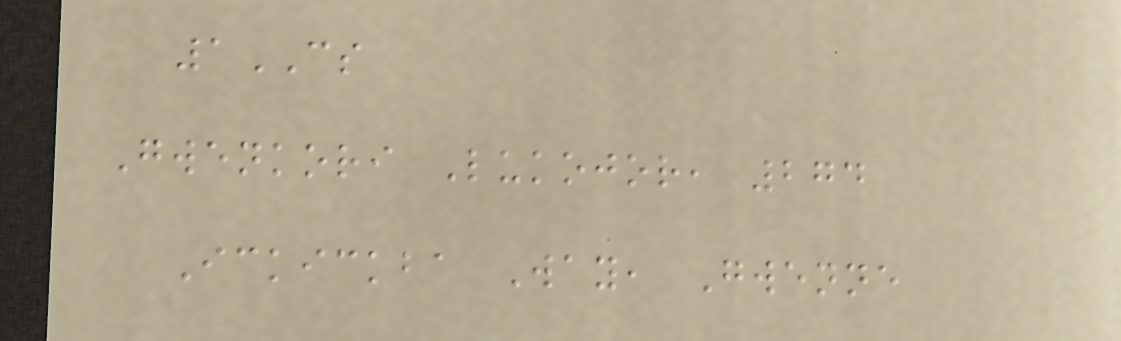1CS
Gwenkori Lukojor, 274
Ickickba Way, Gwenne
